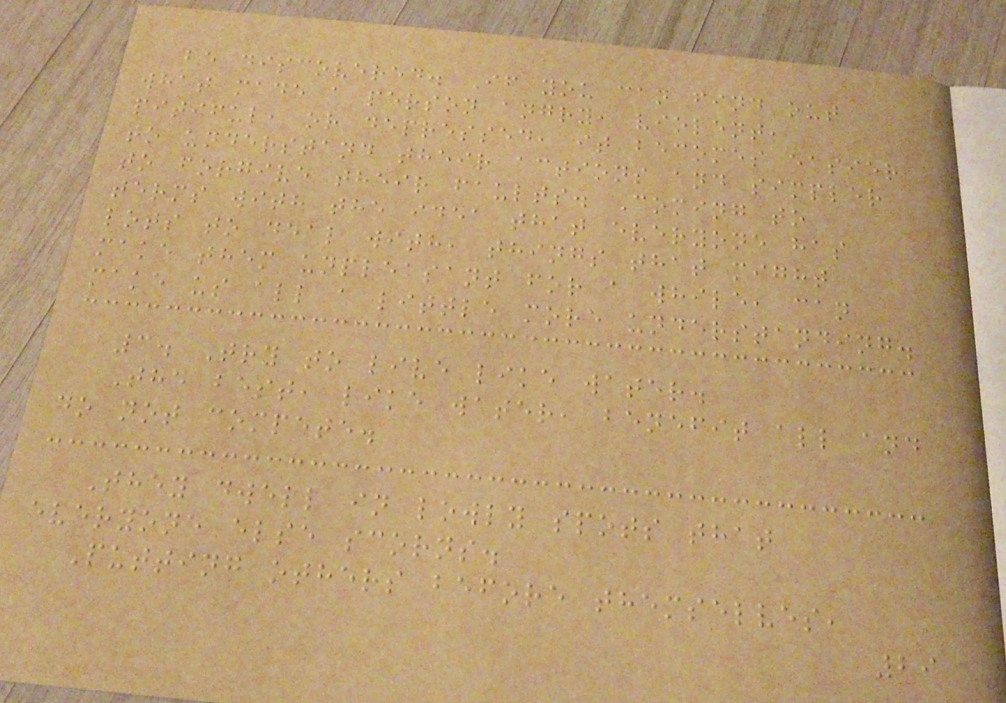be discovered. If you can find out
what made a person angry, violent,
pitiful, or depressed, it becomes easier
to understand their actions and simpler
to forgive their faults. Coming to
terms with the idea that everyone has
lots to deal with, things that might
make them unpleasant for a while, can
make us all a little more understanding.
3. Try to live like water.
The best, like water, benefit all and
do not compete.
They dwell in lowly spots that
everyone else scorns.
Putting others before themselves,
29
